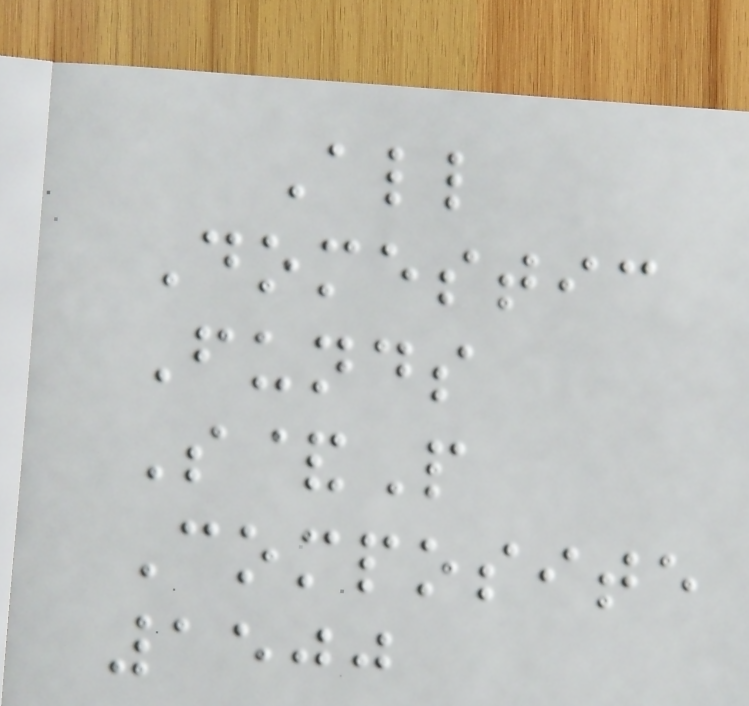All
Domestic
Funds
S&P
Composite
1500
